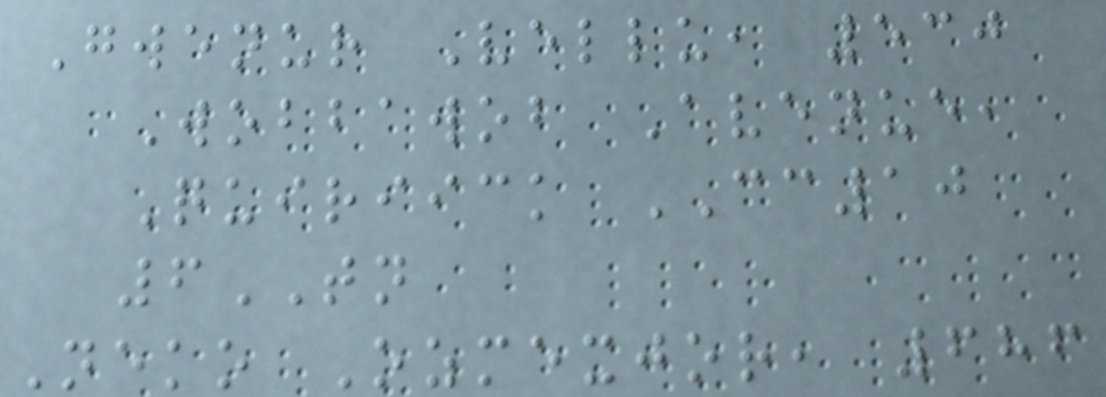Gwenur Vellu, 530
Wobbawob Avenue,
Quiriick CC10
6TN
Neko Ozmexjor, 686
